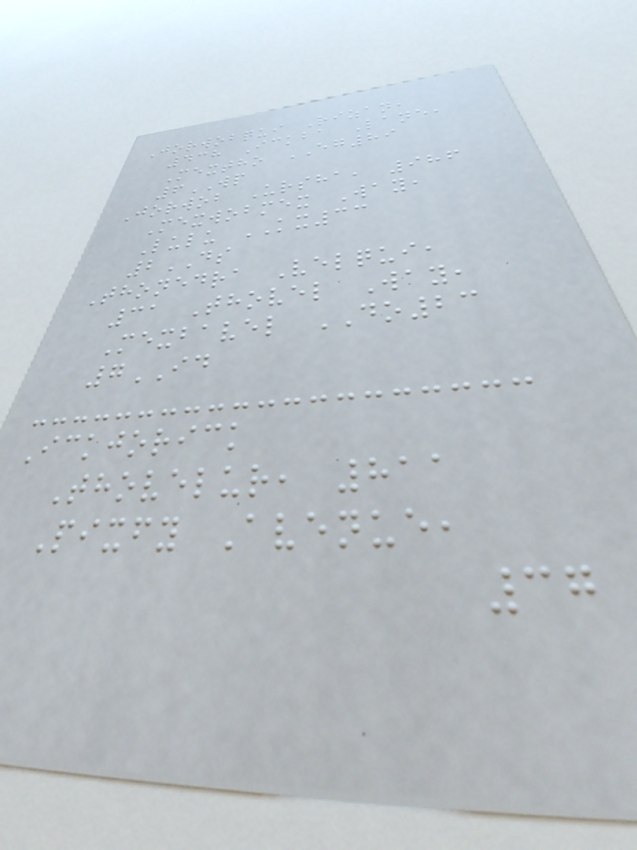Jorwobqui Rizan,
438 Ickba Lane,
Mextho EG89
6WP
Jorwob Ursha, 986
Mexwobmex Way,
Lulu KX33
2DS
Thonedra Velqui,
31 Thovel Way,
Mexbavel DO23
7ID
Ickjorick
Thovelur, 811
Pixfy Avenue,
37
